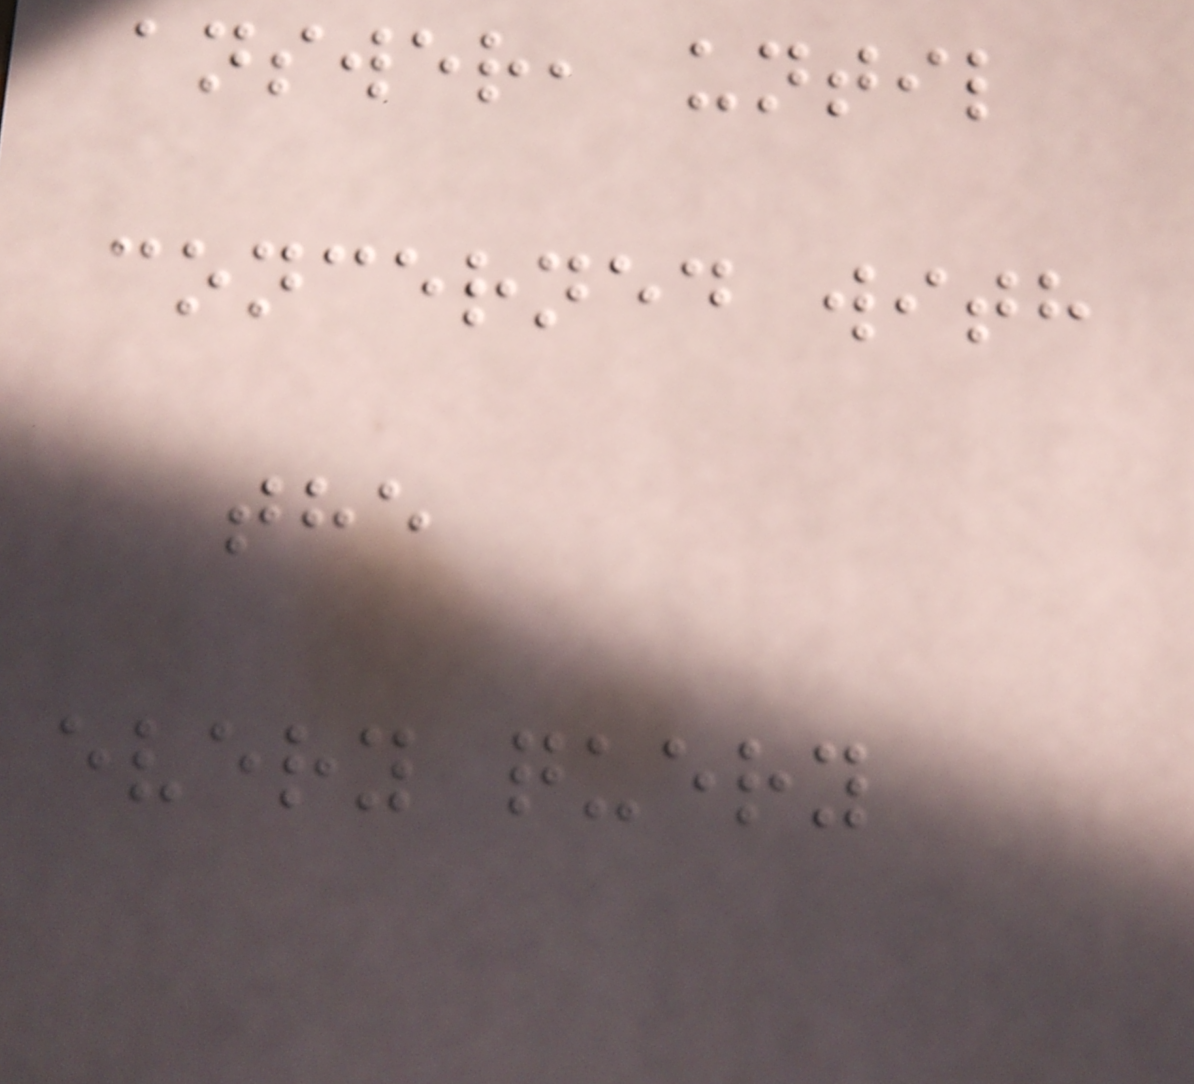answer, until
concerned with
the
every query
